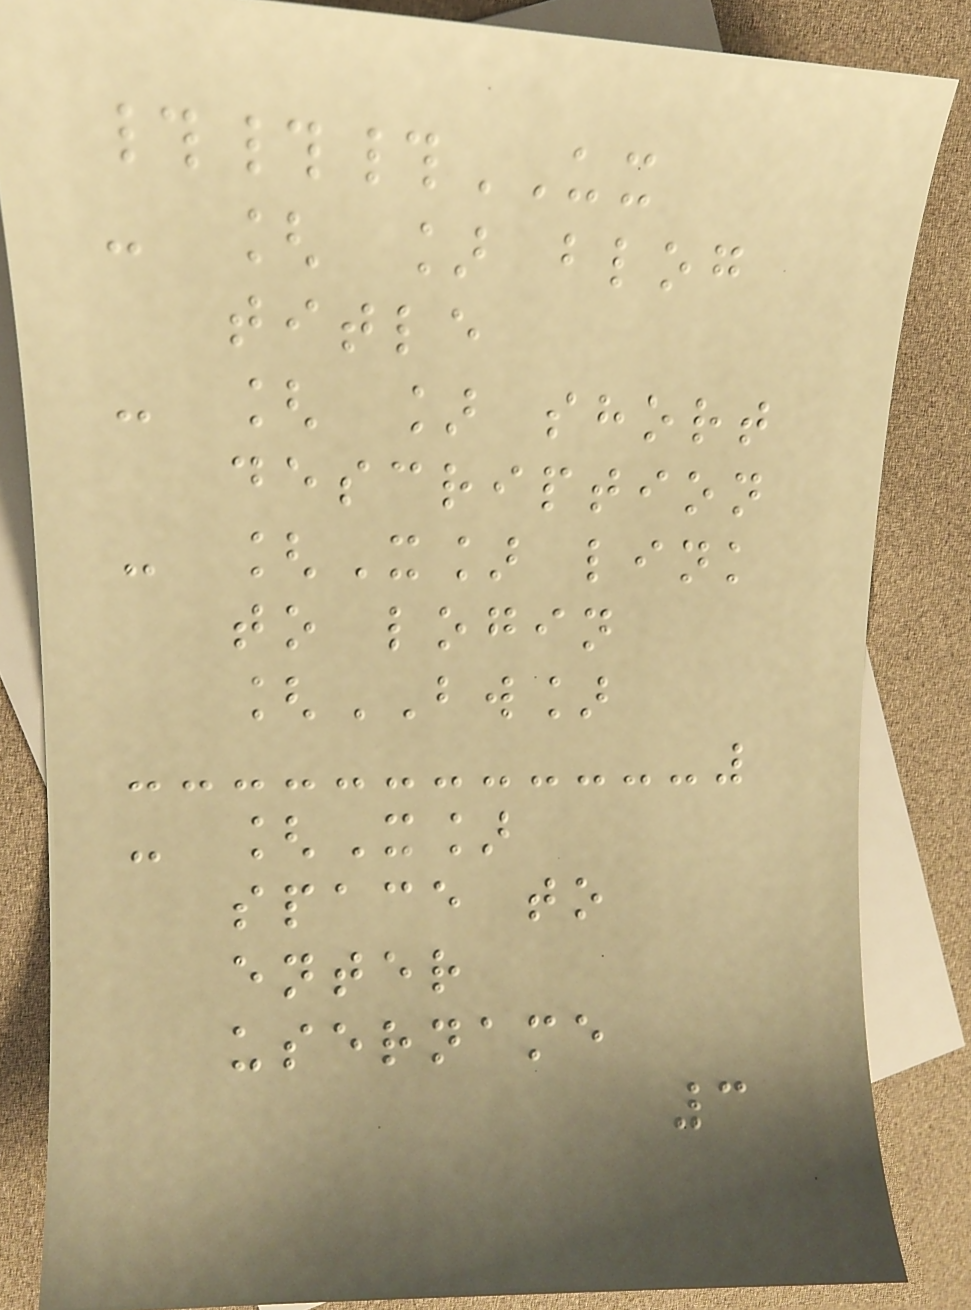###UX
- [ ] blog
title
- [ ] short
description
- [X] link
to login
[BW]
- [X]
space to
enter
username
3
